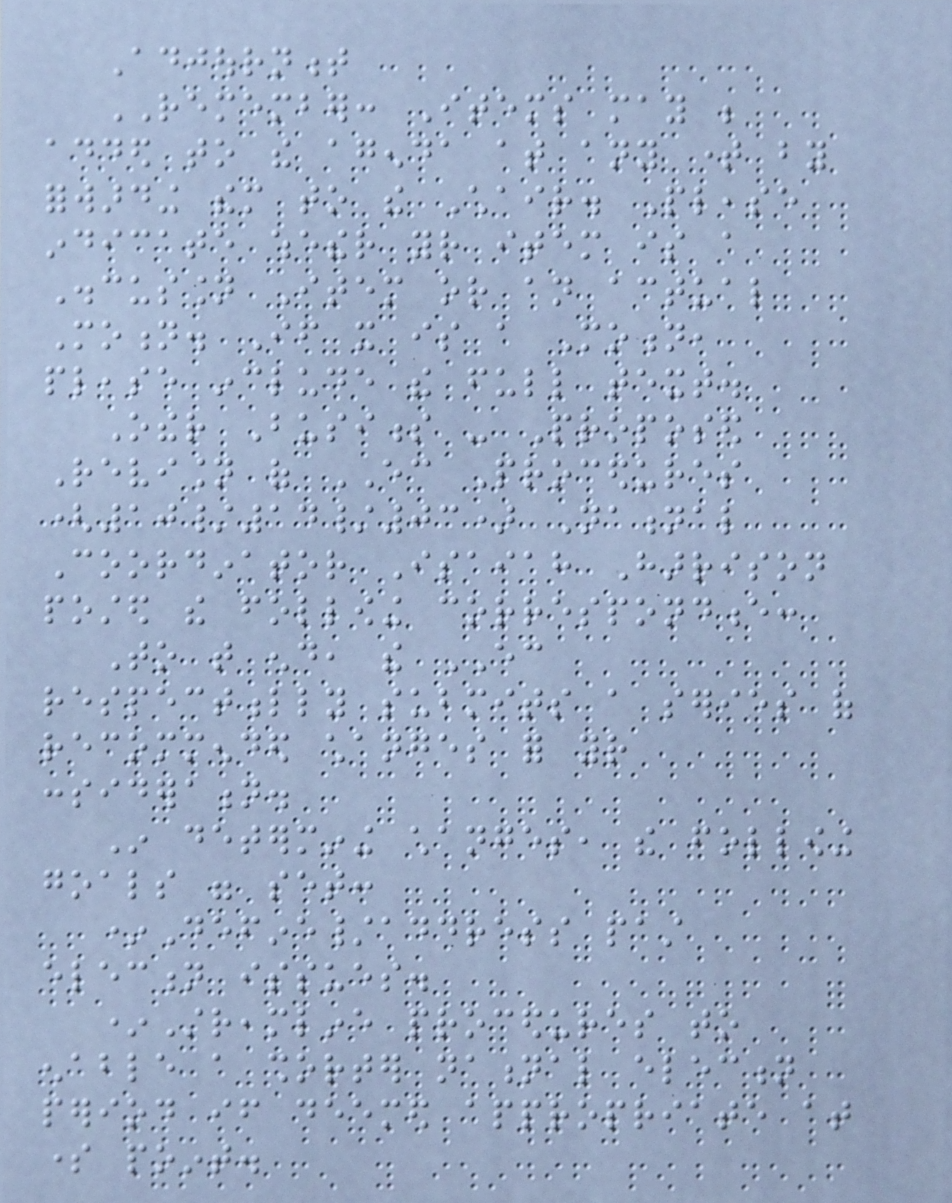Adjournment
REMEMBER: Items may be
added to the agenda at any time by
forwarding them to the Chair. Please
indicate whether your item is a
Discussion Item or an actual
Motion. If it is a Motion,
please include the full text.
Other Business - Proposed
Revision of EC Procedures
(10/14/03) National
Coordinator Isaiah Harrison
posted the following correspondence:
To that end, the EC
respectfully submits a series of
recommended changes for your
consideration.
In determining changes, the following
goals were set:
*Define/address past
election issues.
*Streamline procedures to
enable a shorter national election
period if deemed appropriate at
some point.
